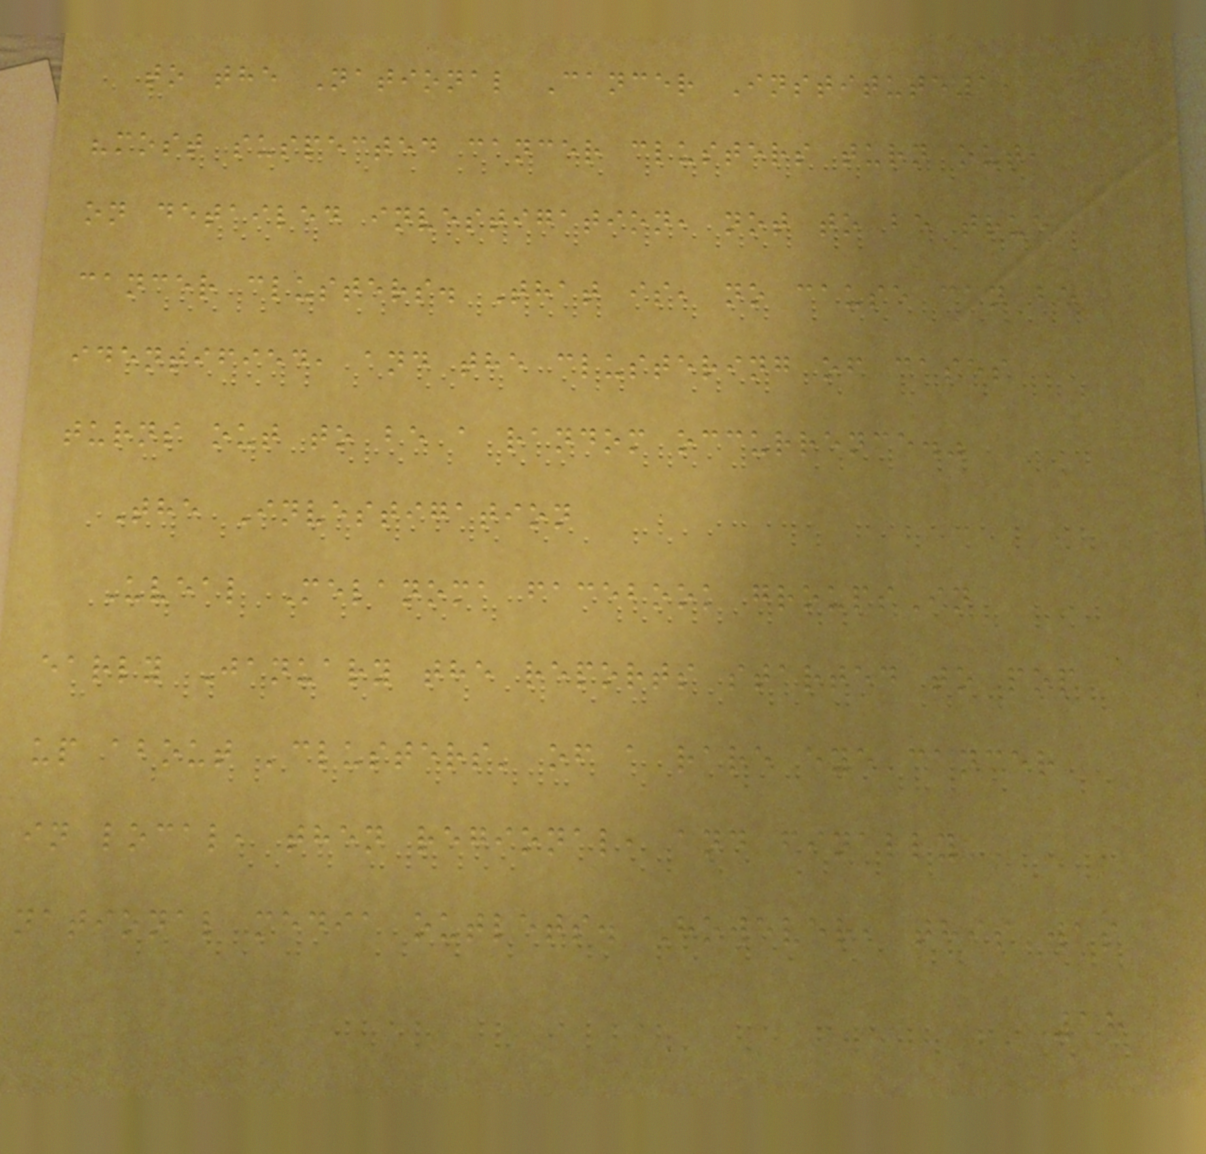to the National Cancer Institute1,
"most suspected cancer clusters turn out,
on detailed investigation, not to be true
cancer clusters. That is, no cause can be
identified, and the clustering of cases
turns out to be a random occurrence."
The Investigation
Uveal Melanoma facebook groupsIn
early January the reports started to pop
up about 'clusters' of a rare eye cancer
in local, then regional, and finally
national media outlets. However, this was
18
